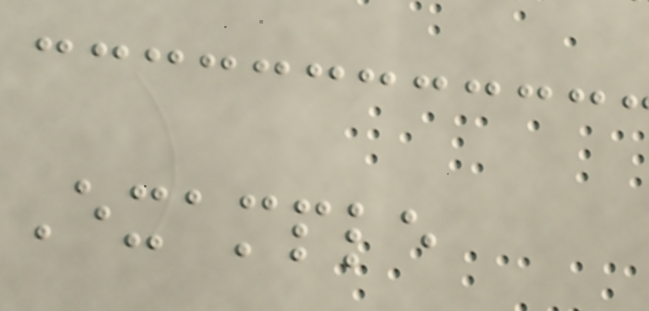Example
